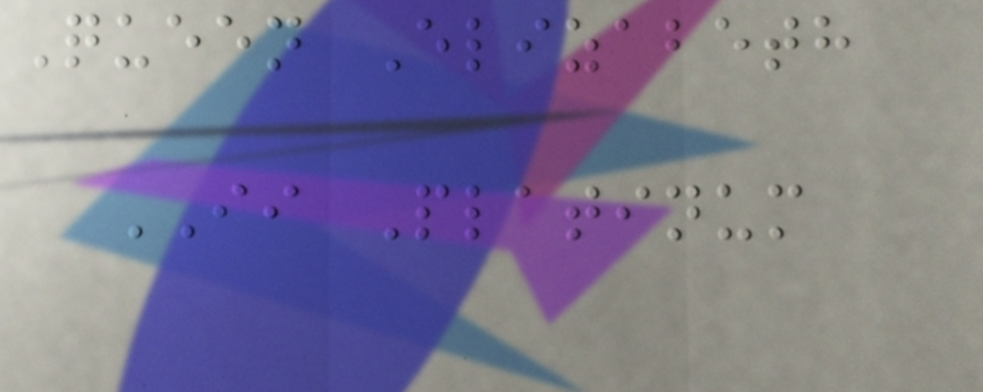Queen Elizabeth
II Platinum
